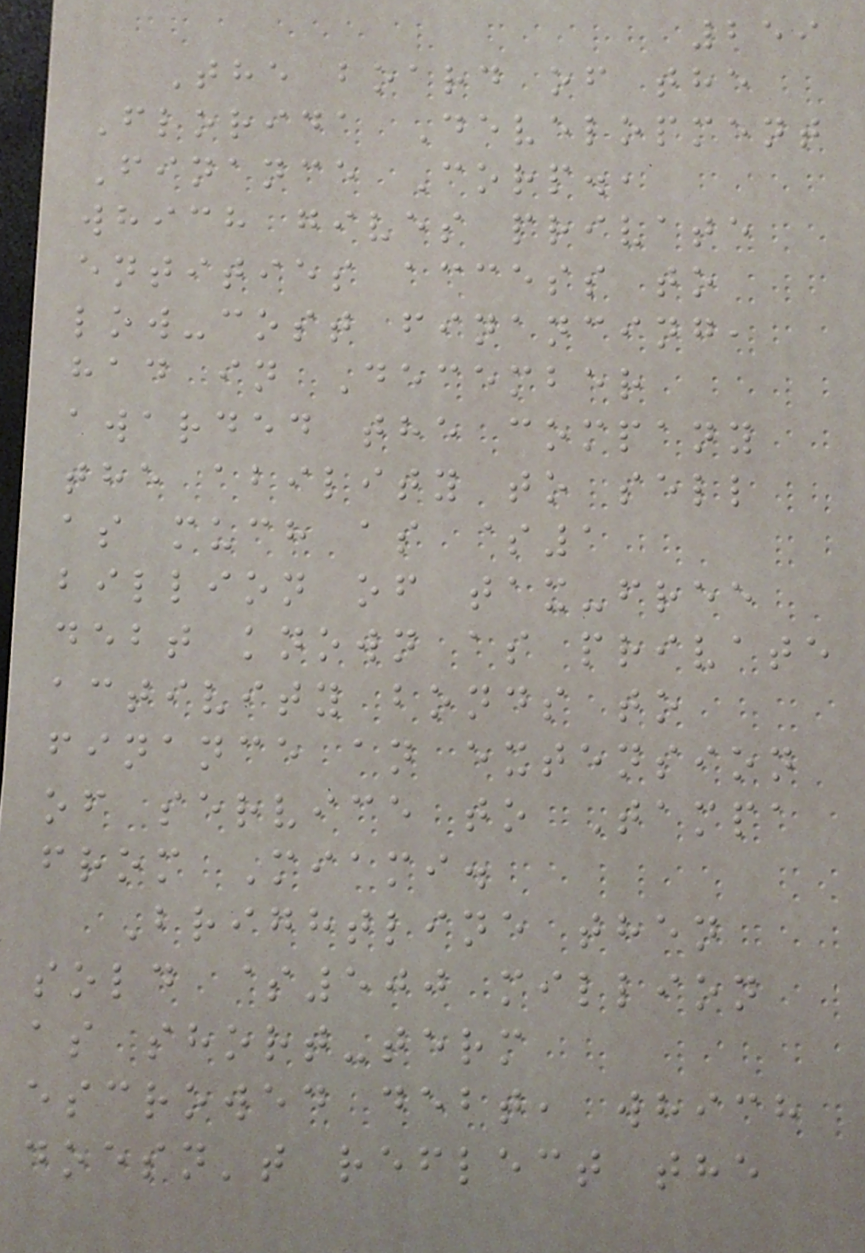259
The board of the
Florida Development
Finance Corp.,
which gives private
entities access to
low-cost financing,
had in December
awarded the company
the ability to sell
as much as $1
billion of tax-free
debt known as private
activity bonds to
finance an extension
of service to Tampa
from Miami.
Brightline then
sold $500 million
as short-term
escrowed debt, which
doesn't reflect the
